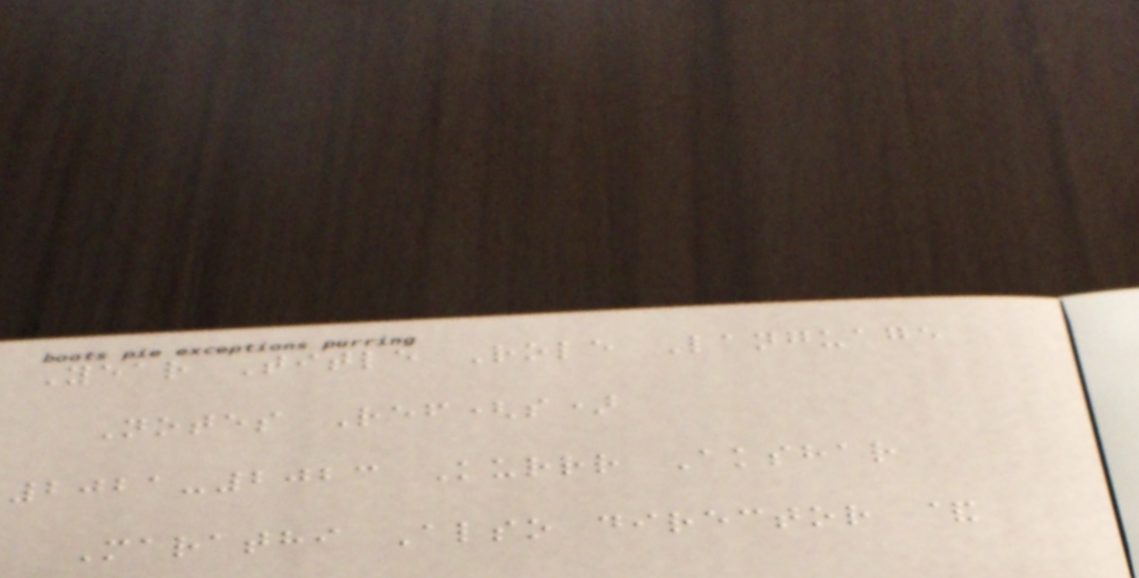Year Title Role Language
Notes Ref(s)
2021-2023 Kurrr Akshar
Marathi Also director &
